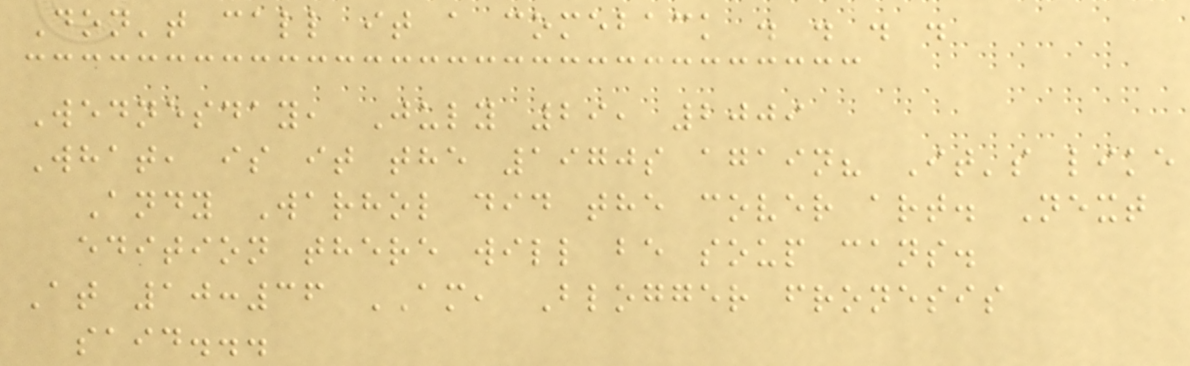Don't call it a comeback . . . .
Wednesday, July 29, 2009
What, is it the 1970s again? It's like
Andy Warhol did the cover art. Next
edition there will be soup cans.
At 10:36 AM, Blogger fronesis
said...
